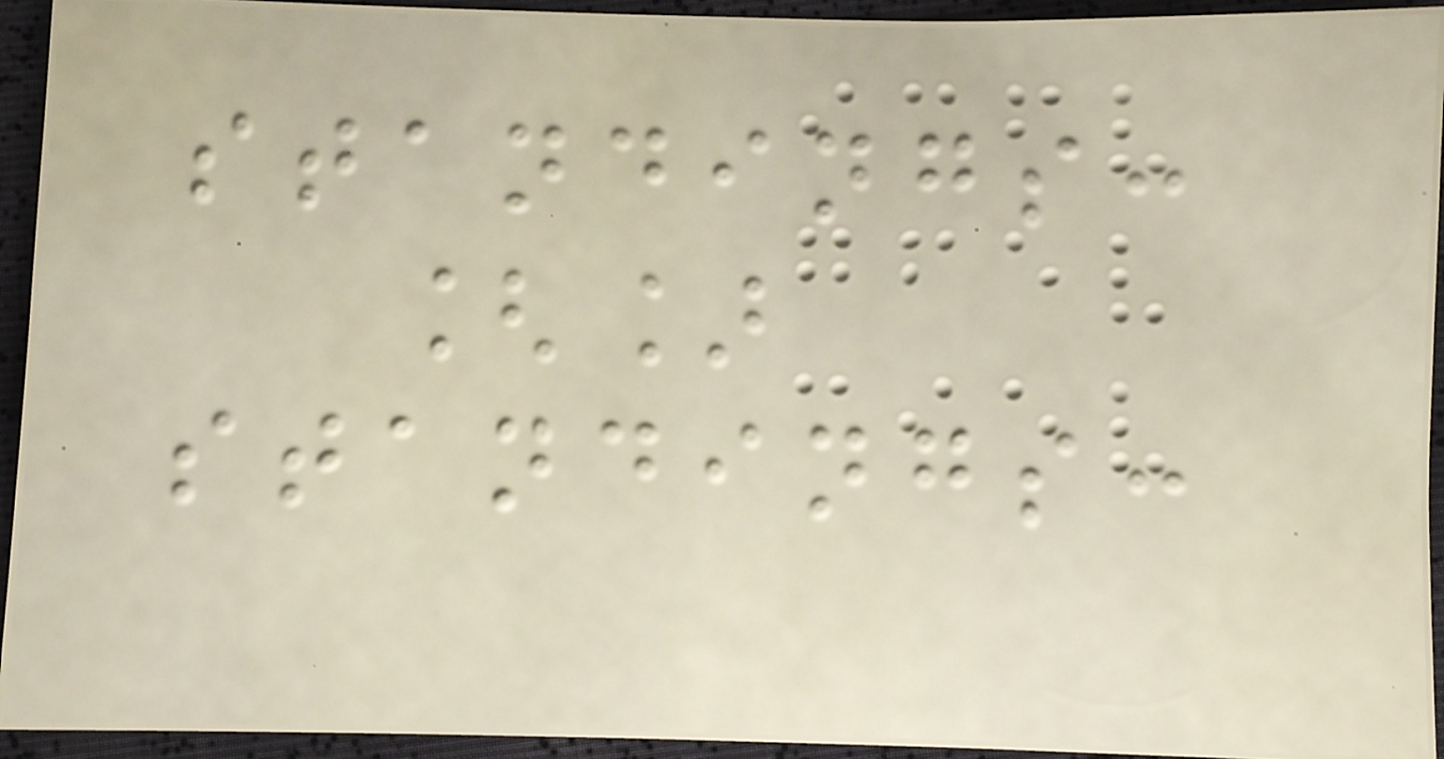standings:
[]
standings:
